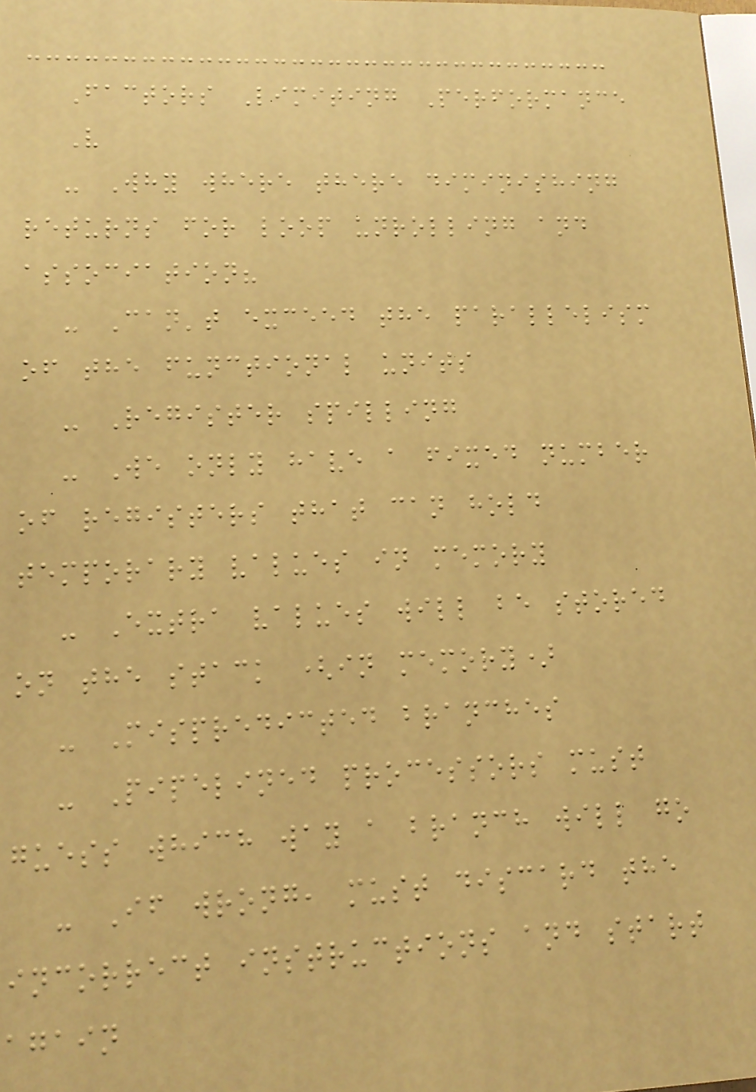Factors Limiting Performance
V
- Why where there diminishing
returns for loop unrolling and
association?
- Can't exceed the parallelism
of the functional units
- Register spilling
- We only have a fixed number
of registers that can hold
temporary values in memory
- Extra values will be stored
on the stack (in memory)
- Mispredicted branches
- Pipelined processors must
guess which way a branch will go
- If wrong, must discard the
incorrect instructions and start
again
